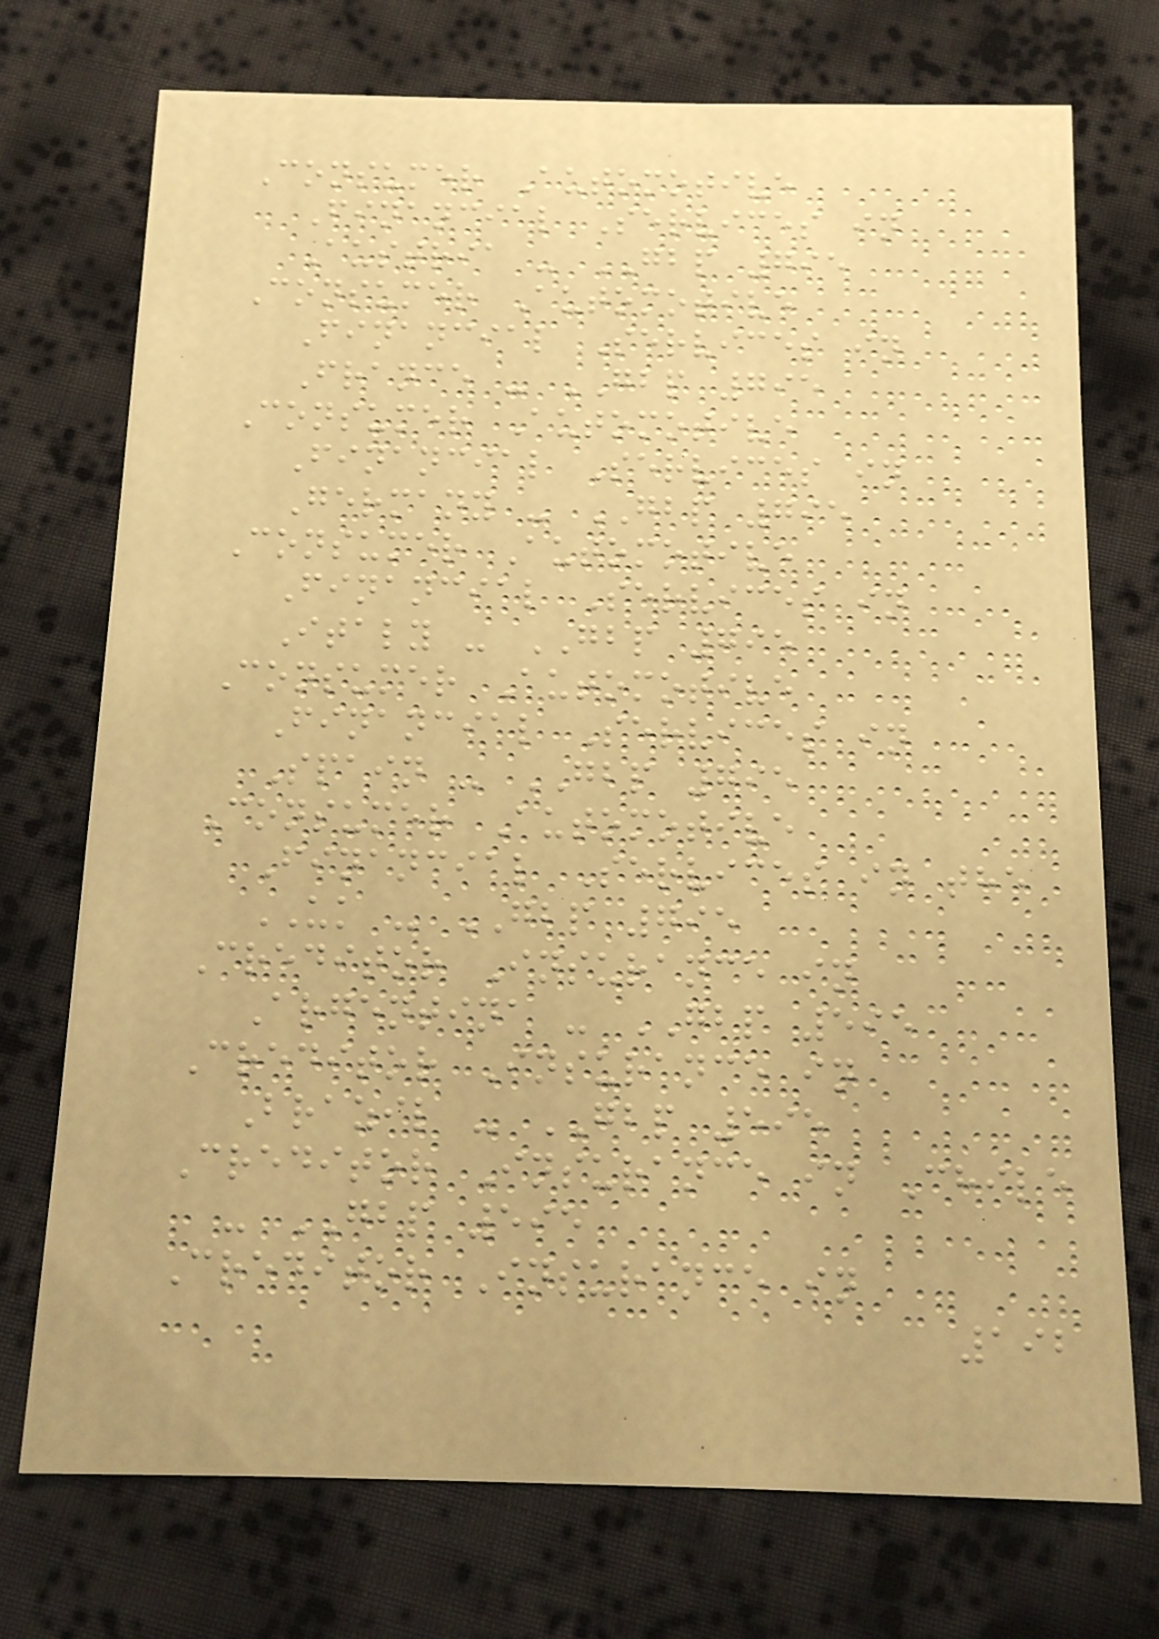Consumer Automotive
Financial Services in
Austria - GBP 795
Consumer Automotive
Financial Services in
France - GBP 795
Consumer Automotive
Financial Services in
Germany - GBP 795
Consumer Automotive
Financial Services in
Italy - GBP 795
Consumer Automotive
Financial Services in
Spain - GBP 795
Consumer Automotive
Financial Services in the
UK - GBP 795
Creditor Insurance in
Argentina - GBP 595
Creditor Insurance in
Brazil - GBP 595
Creditor Insurance in Chile
- GBP 595
Creditor Insurance in
192
